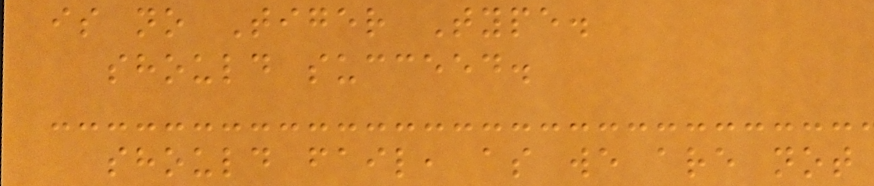is no Tiger Type.
should succeed.
should fail, as we are not
